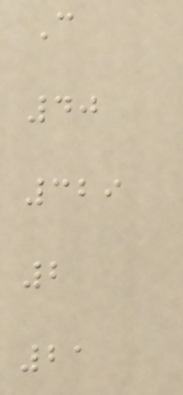C
40
329
2
21
